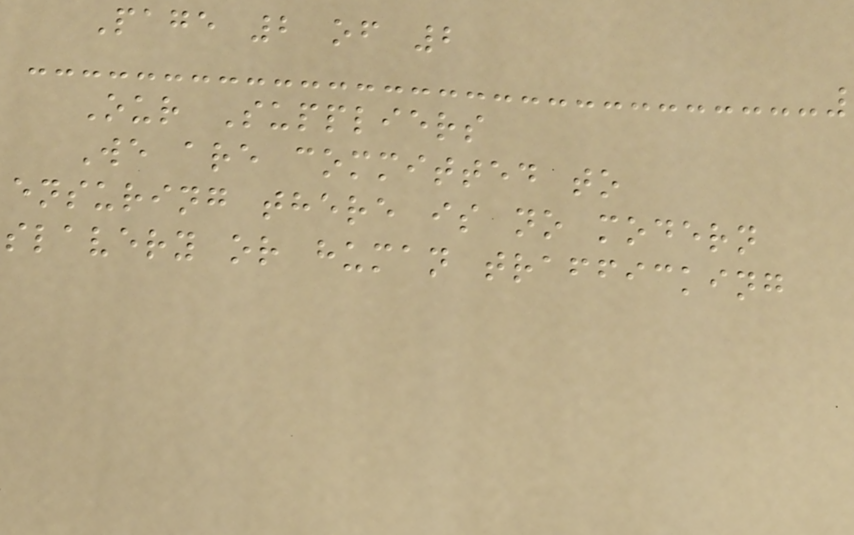Page 2 of 2
Our Suppliers
We are committed to
ensuring there is no modern
slavery or human trafficking
